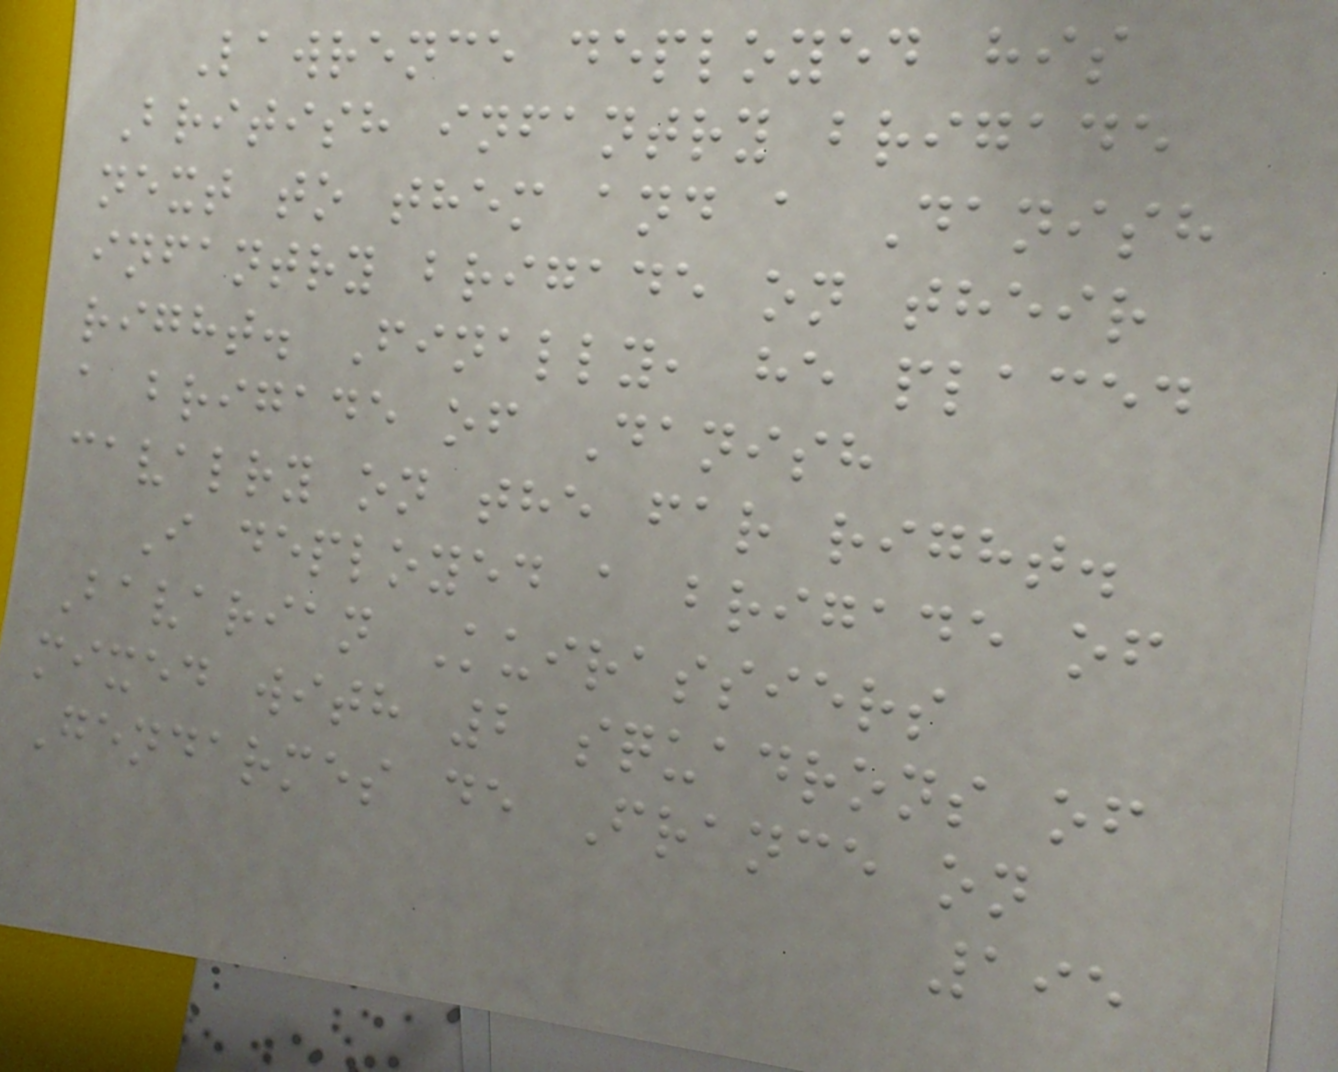Lawrence deployed his
British infantry brigade
next to them and a Danish
infantry brigade on their
right. Finally, he placed
a brigade of Danish
cavalry on the far right.
I deployed a brigade of
Bavarian Kuirassiers
mixed with 2 squadrons of
Gendarmes de France on
195
